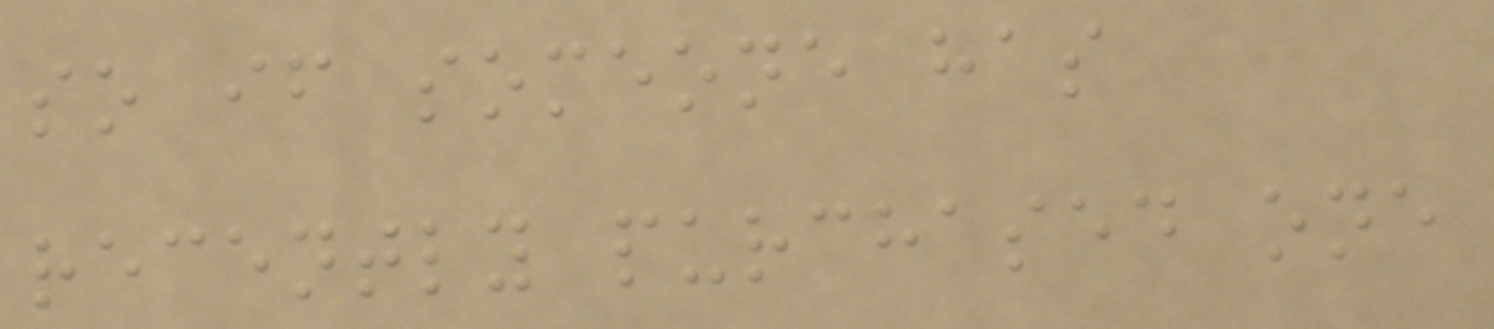so if someone has
recently purchased one
